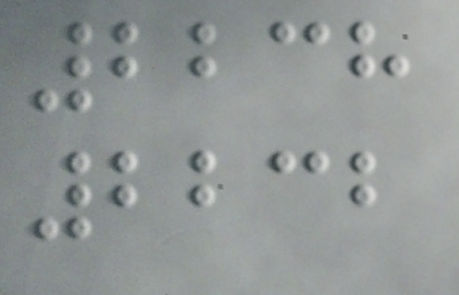2238
2232
